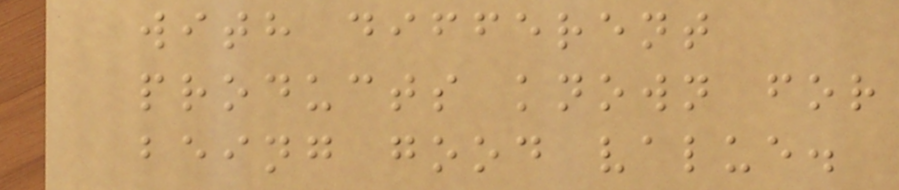with different
products known for
being good value.
